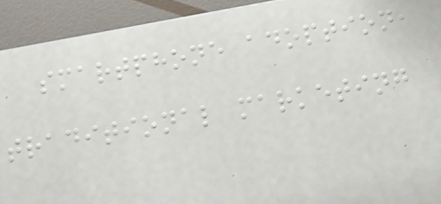smartphone adoption,
traditional marketing
